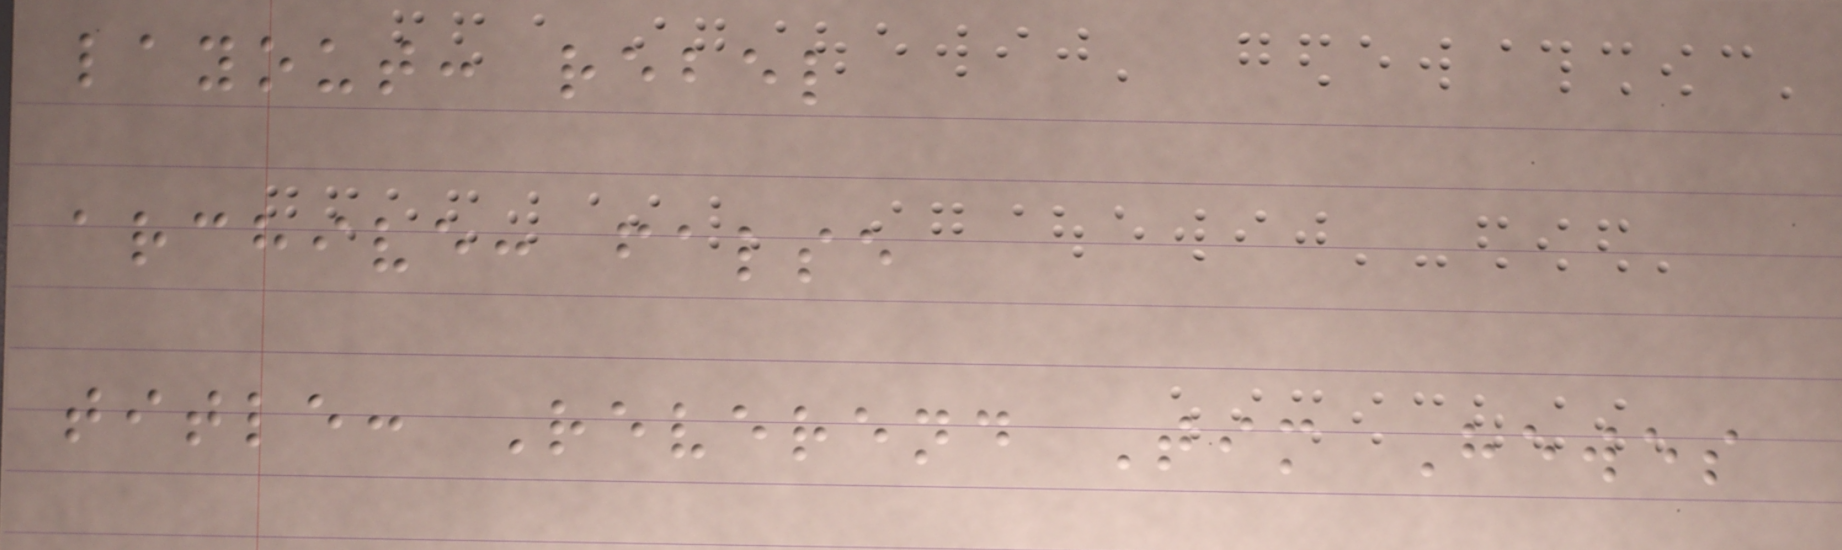layout: rebel
archive: false
title: Reverend Tim Hewes
